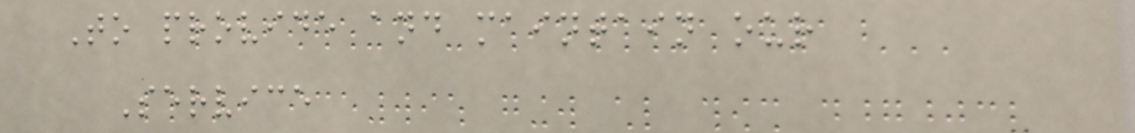To provide and maintain our
Service
